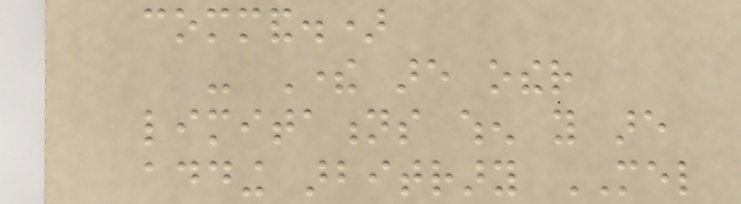command.)
- There are other
limitations when you are
adding arbitrary MEL
